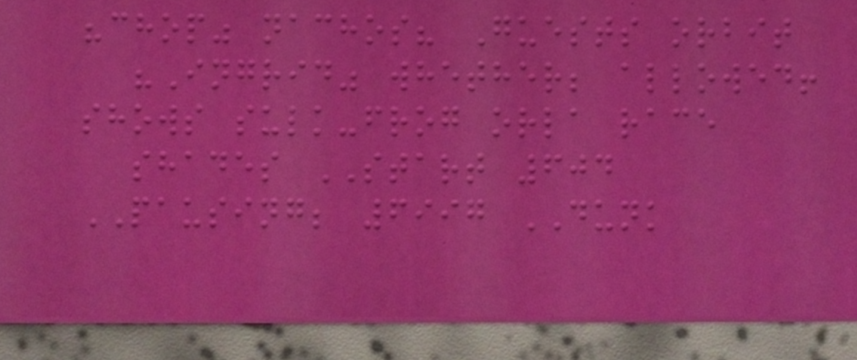"chop" nachos? Guests orbit
"Ingrid" whether; allowed!
shows sulk-frog orla race
shades START 604
PAUSING; 6997 DUNK
